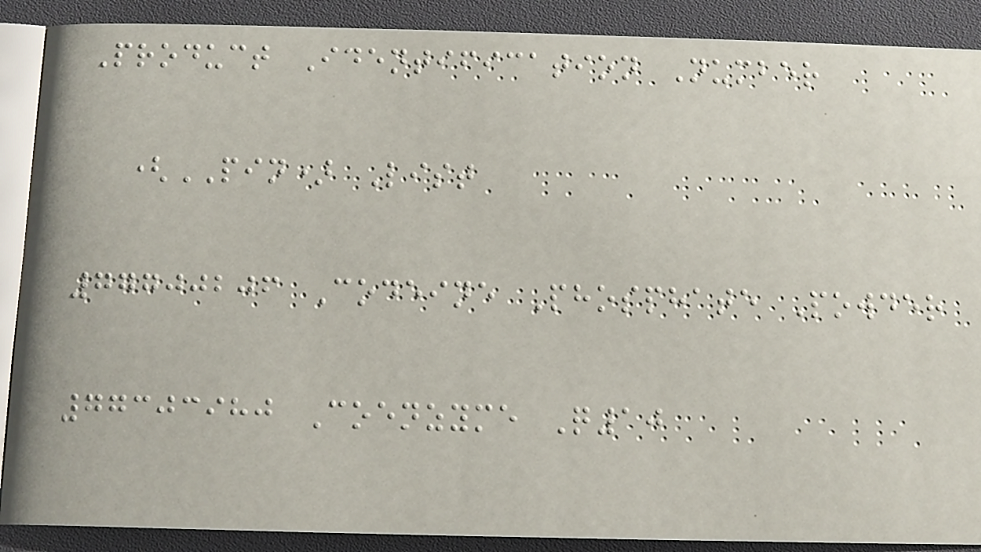Product Identification Number
(PIN) List
77700206 Codeine Phosphate Powder
77303980 Coenzyme Q10
